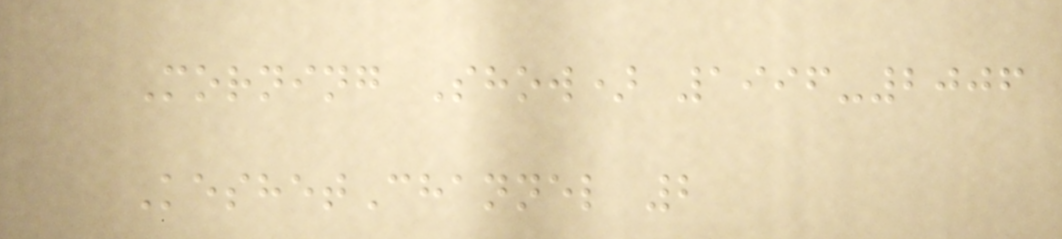Morning Show) 1996-2006
KeshetChannel 2
